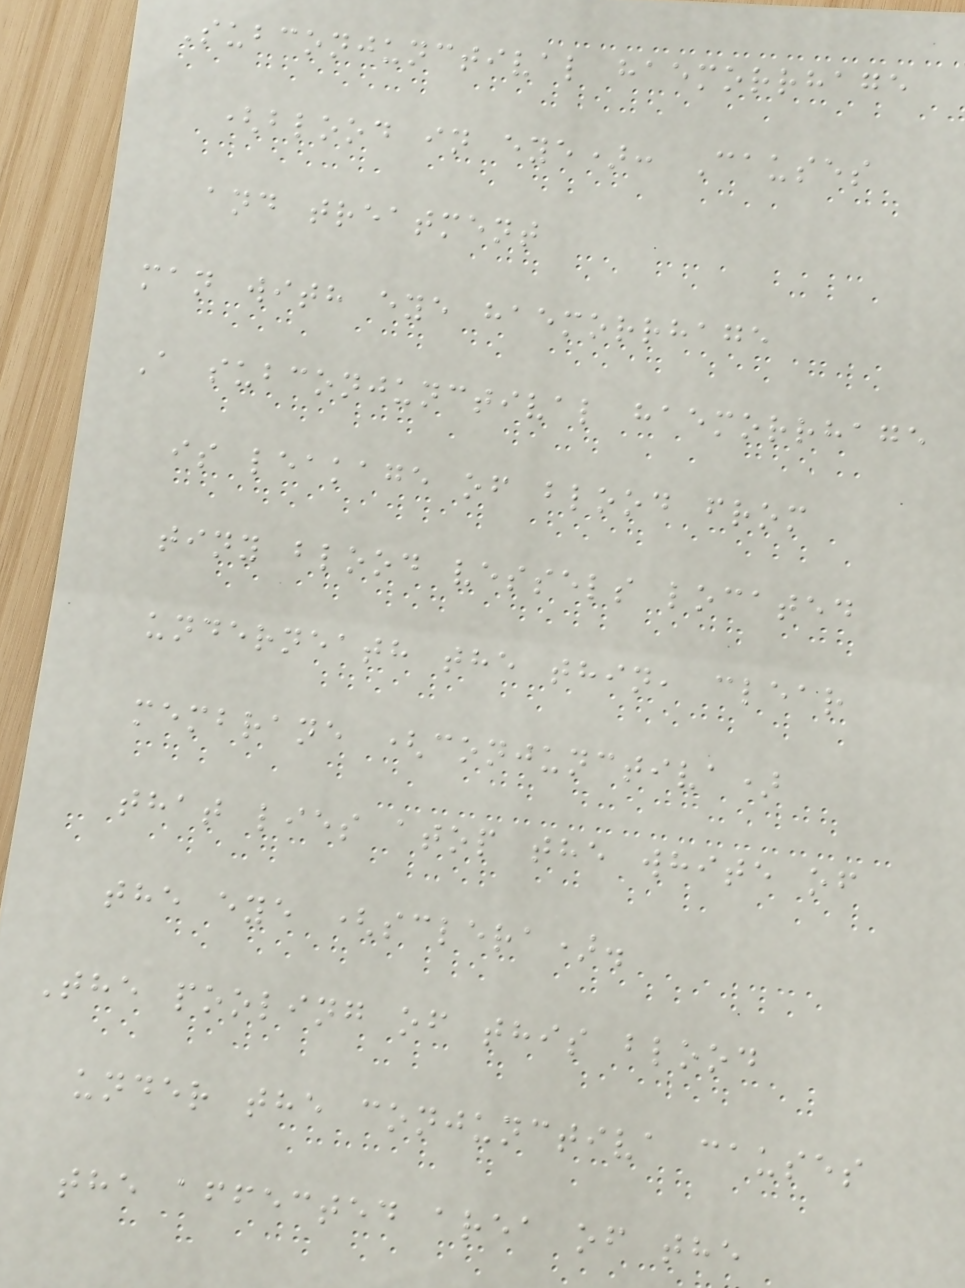Subconjunctival haemorrhage
(blood in eye): Causes
and treatment
man with eye haemorrhage
A subconjunctival haemorrhage
is leakage of blood from
tiny blood vessels located
underneath the thin, clear
membrane (conjunctiva)
that lies atop the white of
the eye (sclera).
The pooling of this blood
under the conjunctiva causes
the affected area of the
